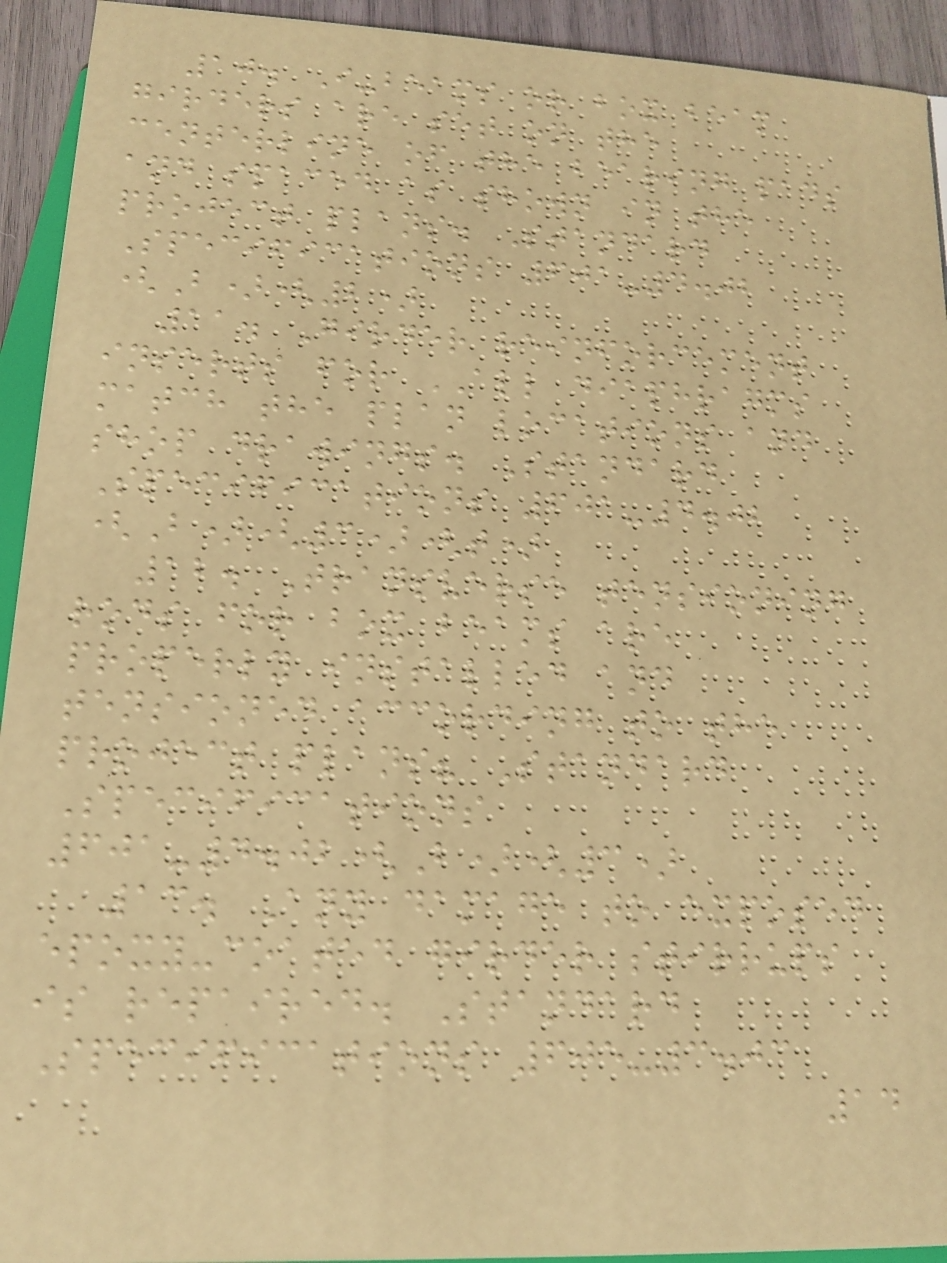10. I-beams or box beam
girders are set on the
centerline of the bearing pads
and spaced as shown in the
project plans. Standard
Specifications 601-4.02
(B)(2)
11. Girder reinforcement
inserts for ALL diaphragms
match the plan locations and
shop drawings. Standard
Specifications 601-4.02
(B)(3)(t)
12. Transverse tensioning
rods for box beams are
properly installed and
tensioned according to the
project plans? Standard
Specifications
601-4.02(B)(3)
13. Any damage to exposed
epoxy-coated girder stirrups
is repaired. Standard
Specifications 605-3.03
14
